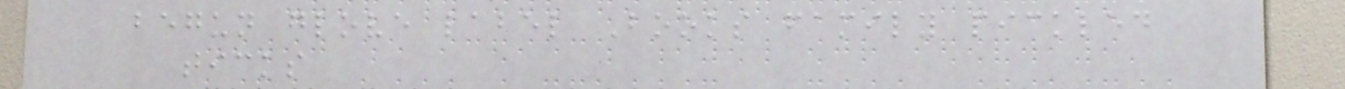begun glove label Books family pickled
ticks
